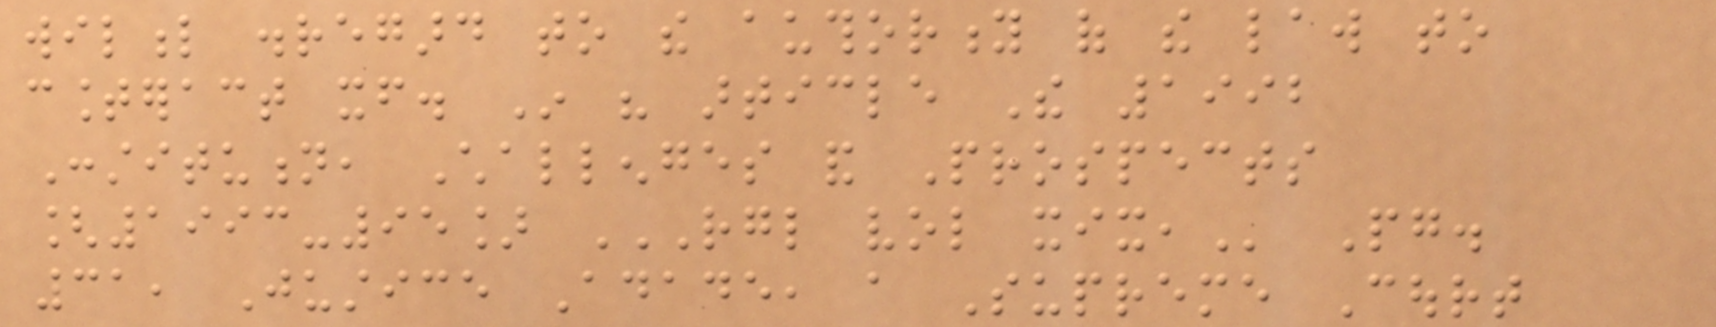wilful disregard to the authority of the law to
counteract itself. In his article The 1992
Constitution, Challenges and Prospects
[1993-95] RGL VOL XIX, Pg.
31, Justice Adade, a Supreme Court
